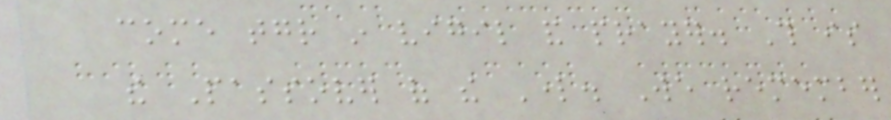come together in vigil and prayer. This is
the Passover of the Lord. We remember
